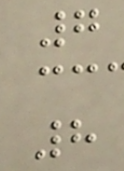7
8
